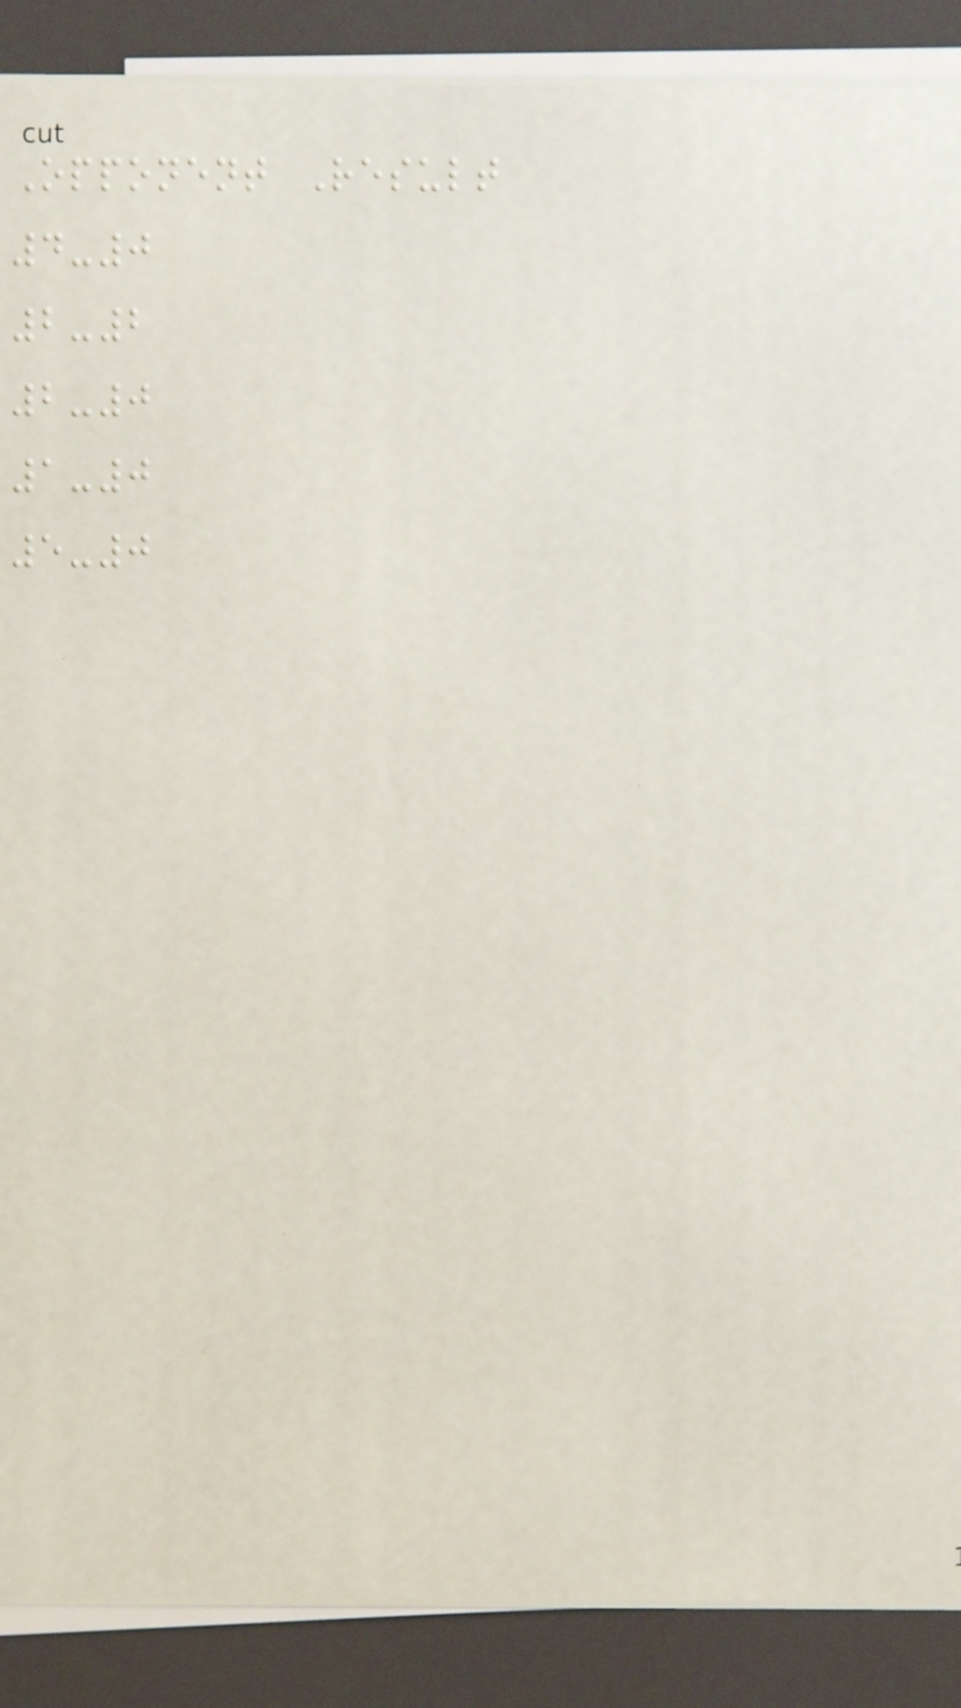Opponent Result
4-0
2-2
2-0
1-0
5-0
